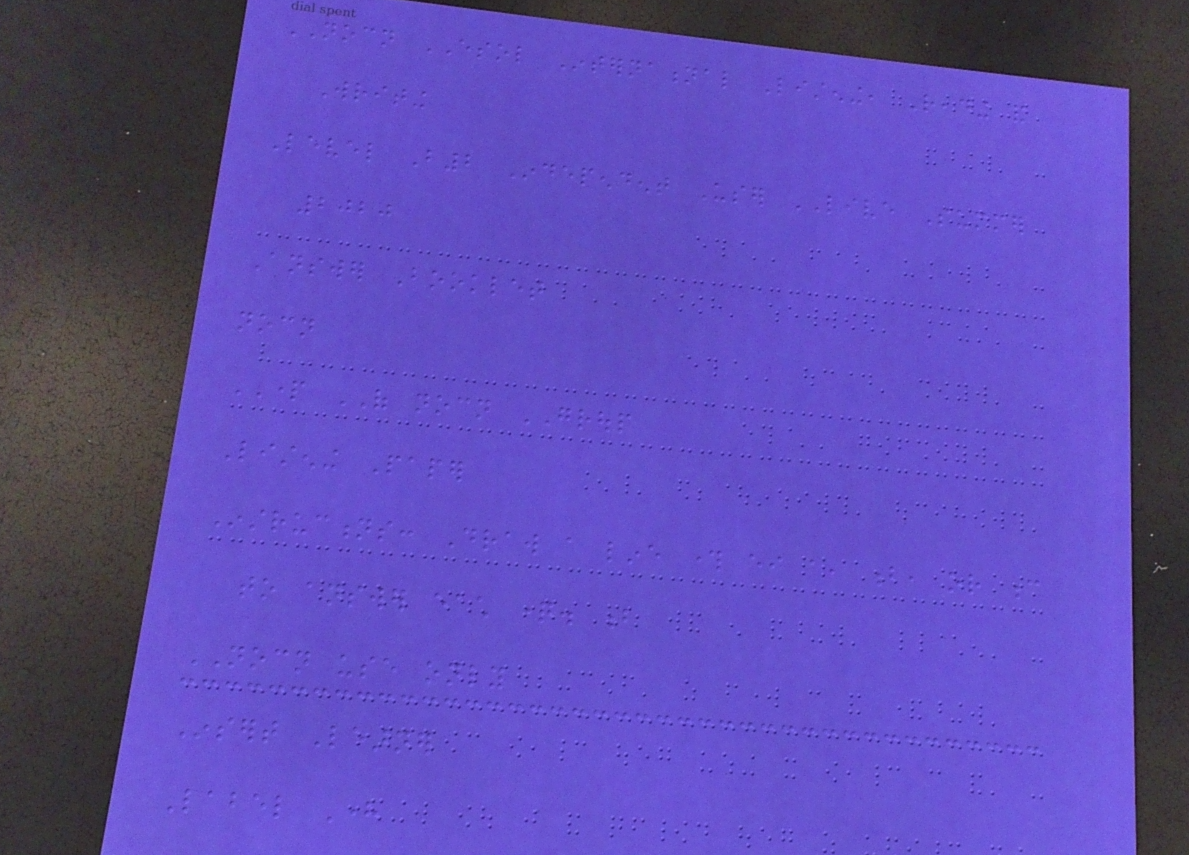NOCN ESOL International Listening, Reading and
Writing
Level B2 Independent User LIVE Summer
2020
Answer Booklet
nocn
PART OF nocn GROUP
Listening Paper
Instructions: Draw a line through either a, b, or c
to answer each question. b
NOCN use only
Insert Learner
Label Here
